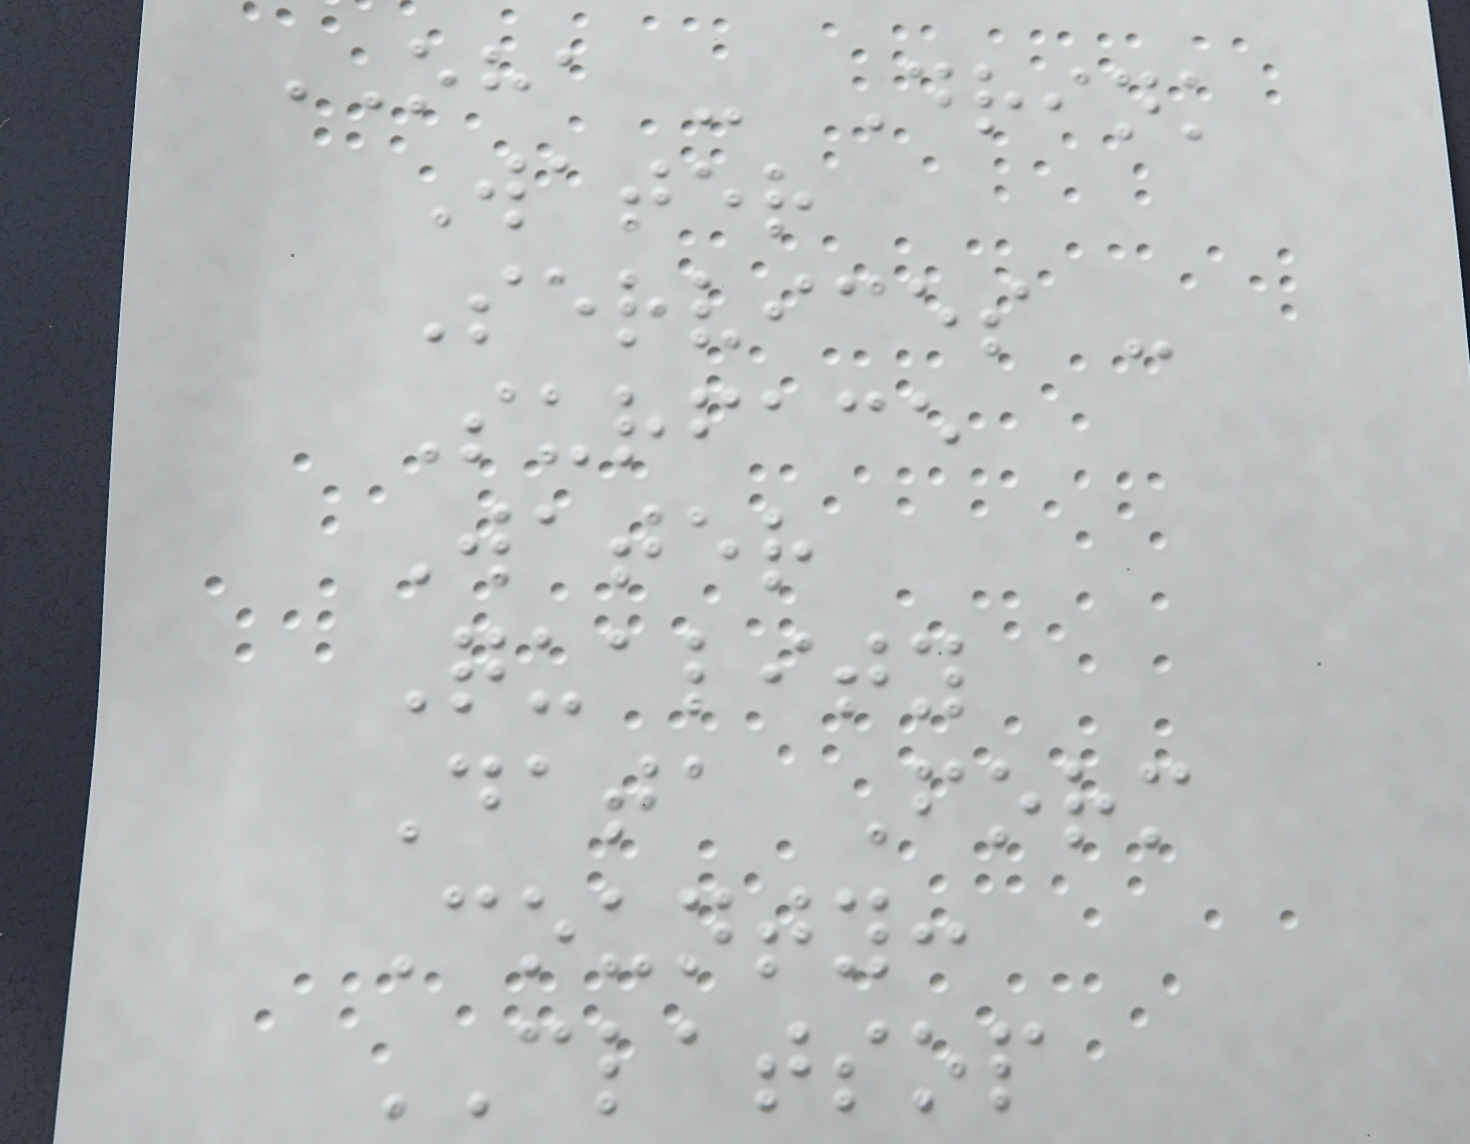OHA - Drink
Water
Services -
Surface
Water
Quality
Data Form
County:
CLATSOP
